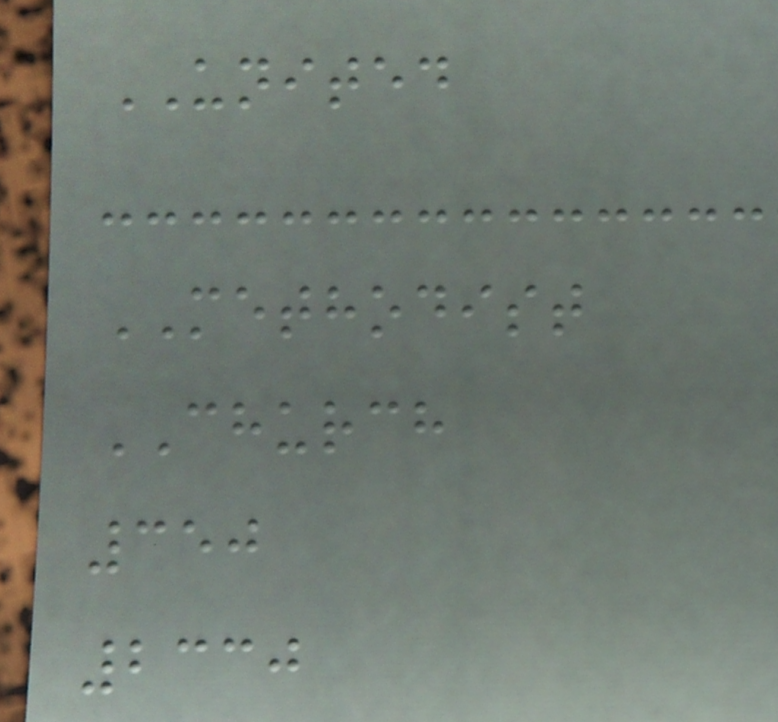UNITED
METHODIST
CHURCH
350
2330
